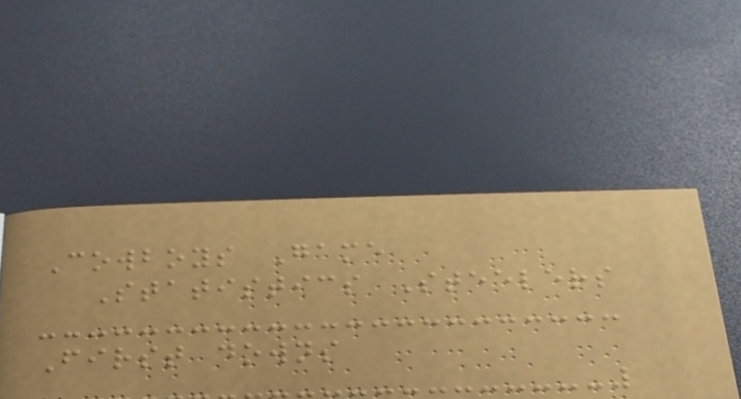Cowboys Game
Statistics Steelers
First downs
